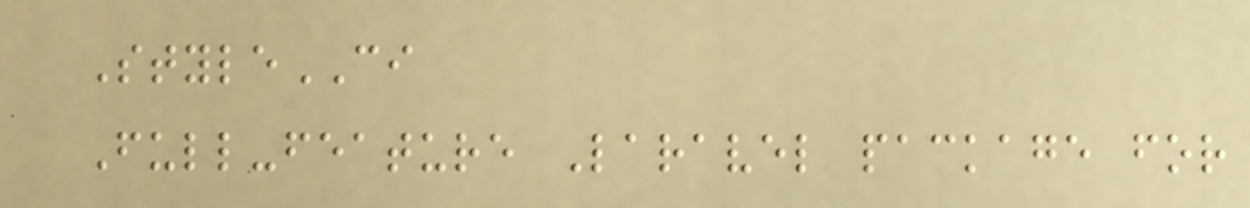StyleCI
Full-feature Laravel package for
